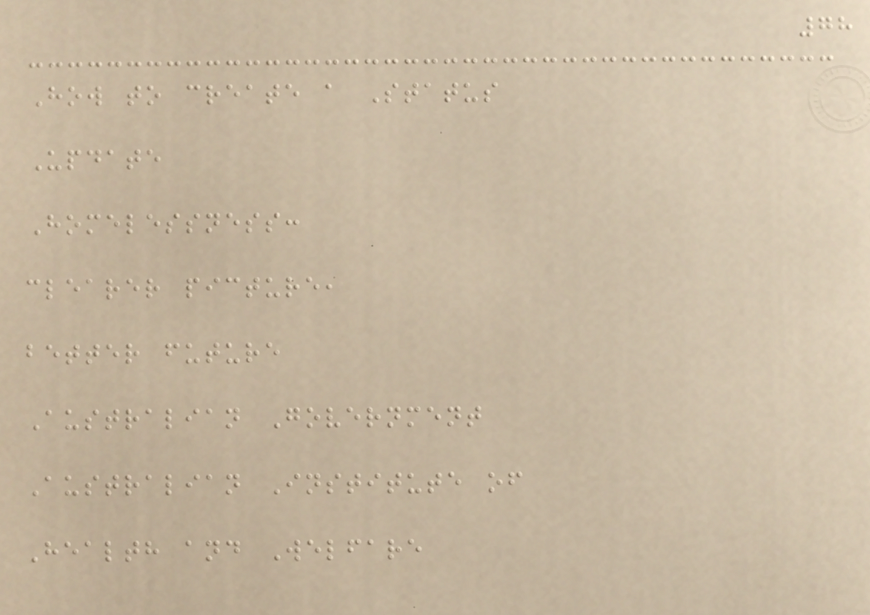78
How to create a Status
Update
Homelessness:
clearer picture,
better future
Australian Government
Australian Institute of
Health and Welfare
